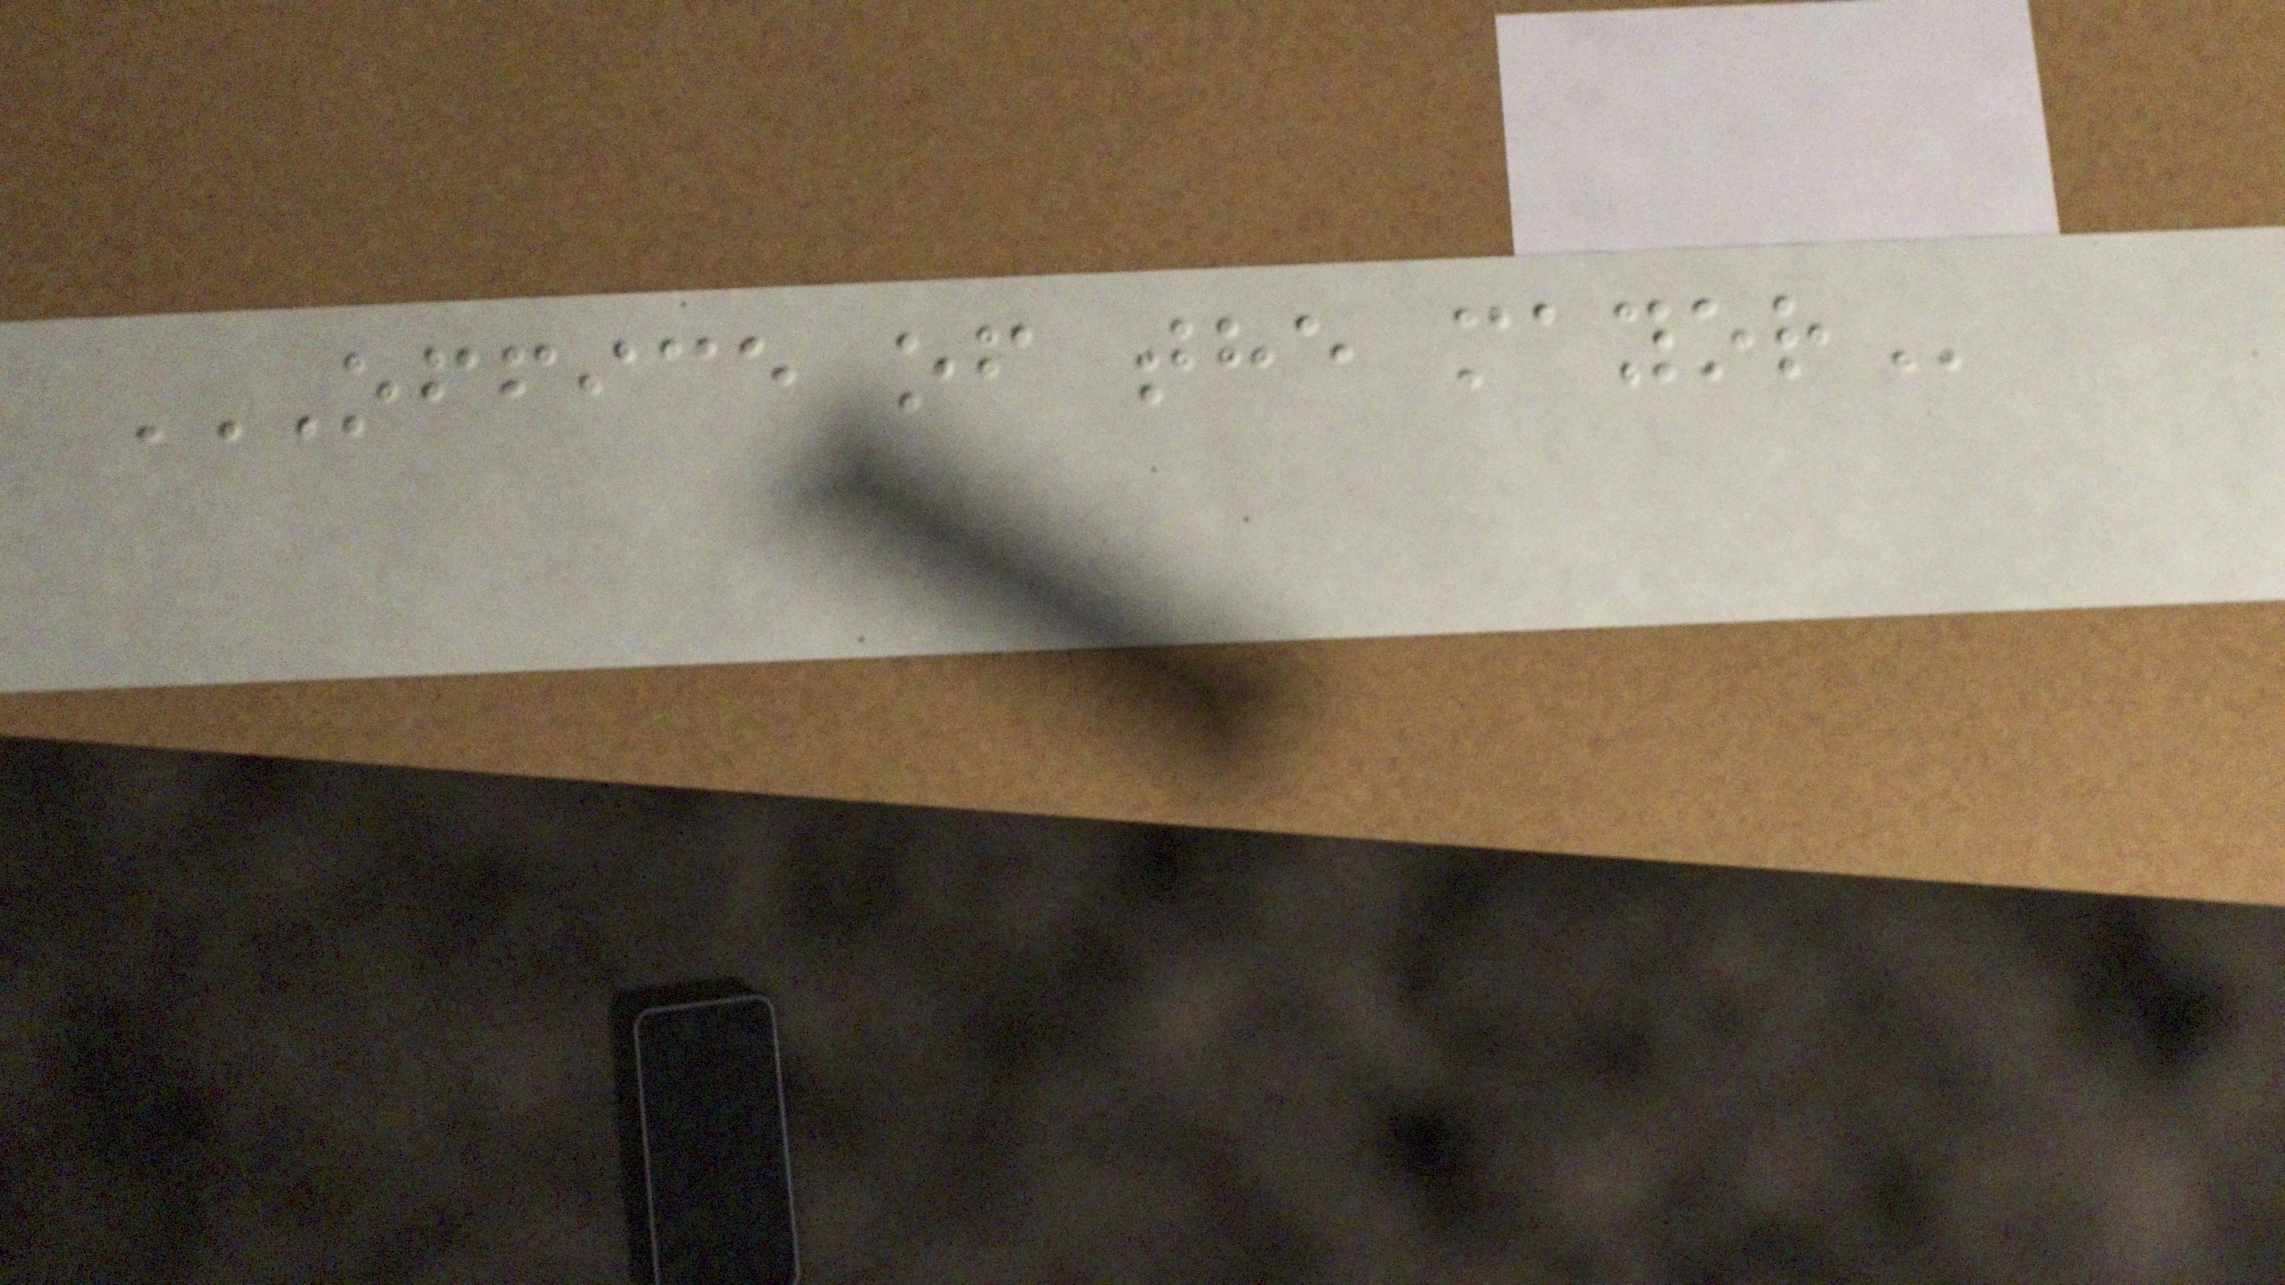OFFICE OF THE MAYOR
